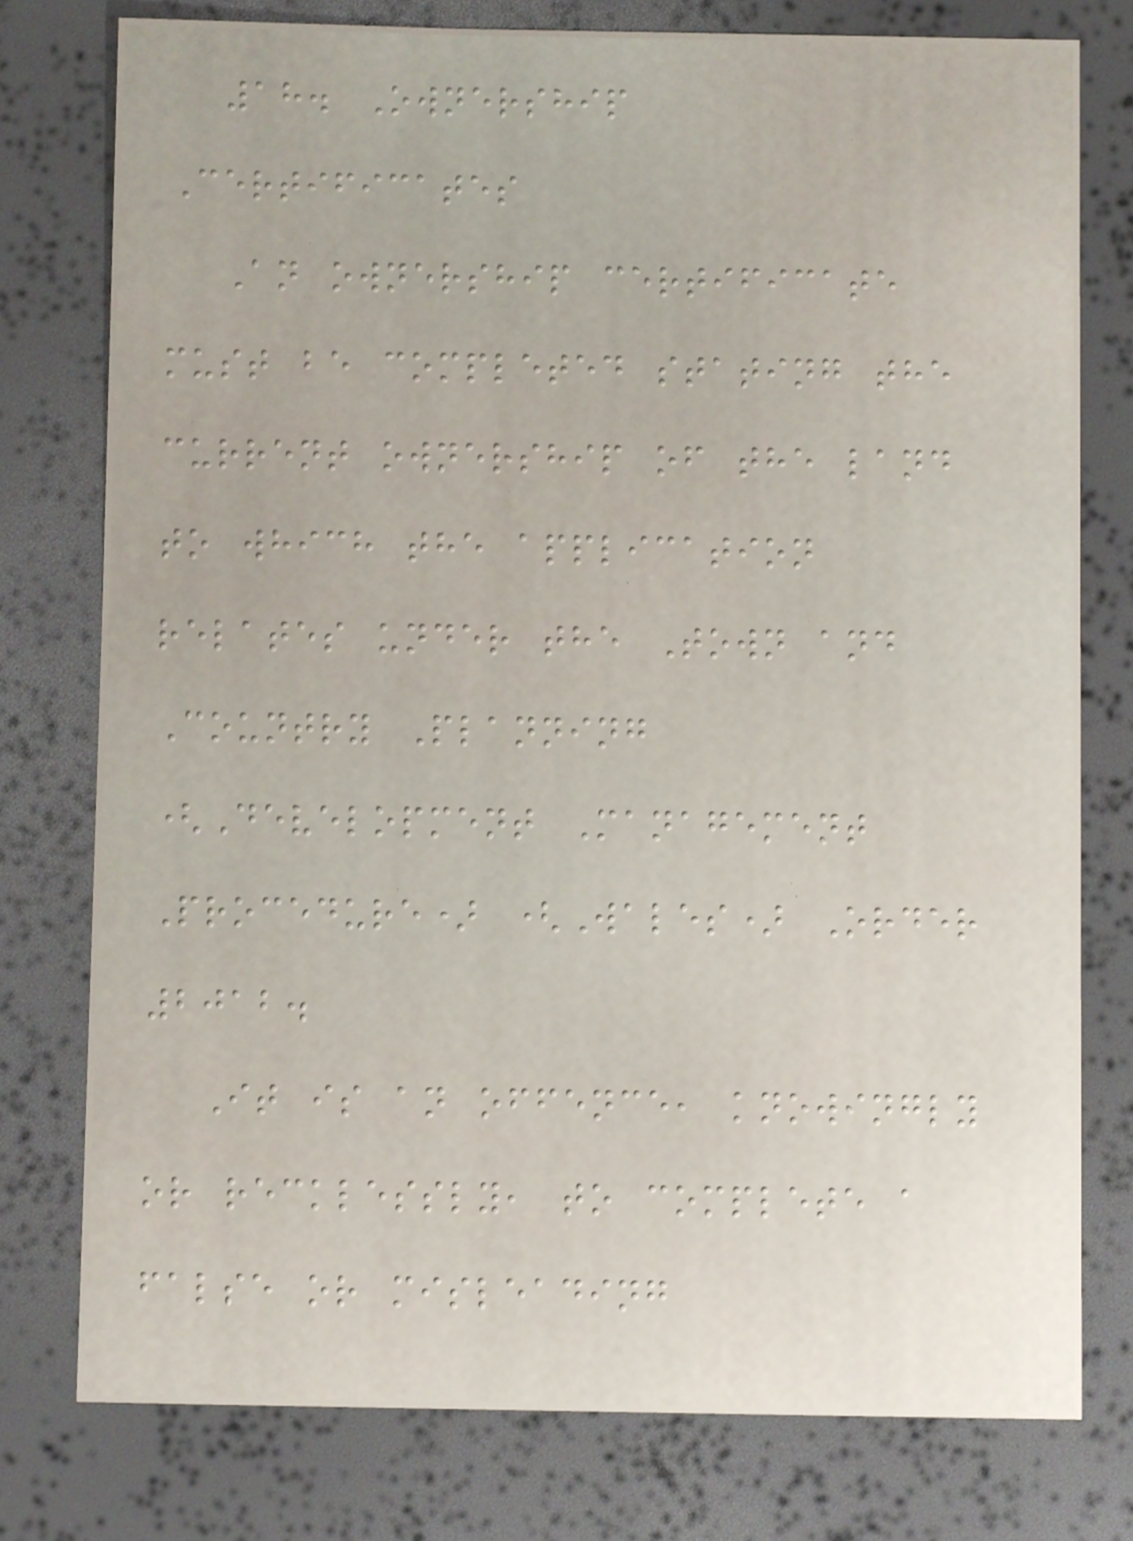18. Ownership
Certificates
An ownership certificate
must be completed stating the
current ownership of the land
to which the application
relates under the Town and
Country Planning
(Development Management
Procedure) (Wales) Order
2012.
It is an offence, knowingly
or recklessly, to complete a
false or misleading
